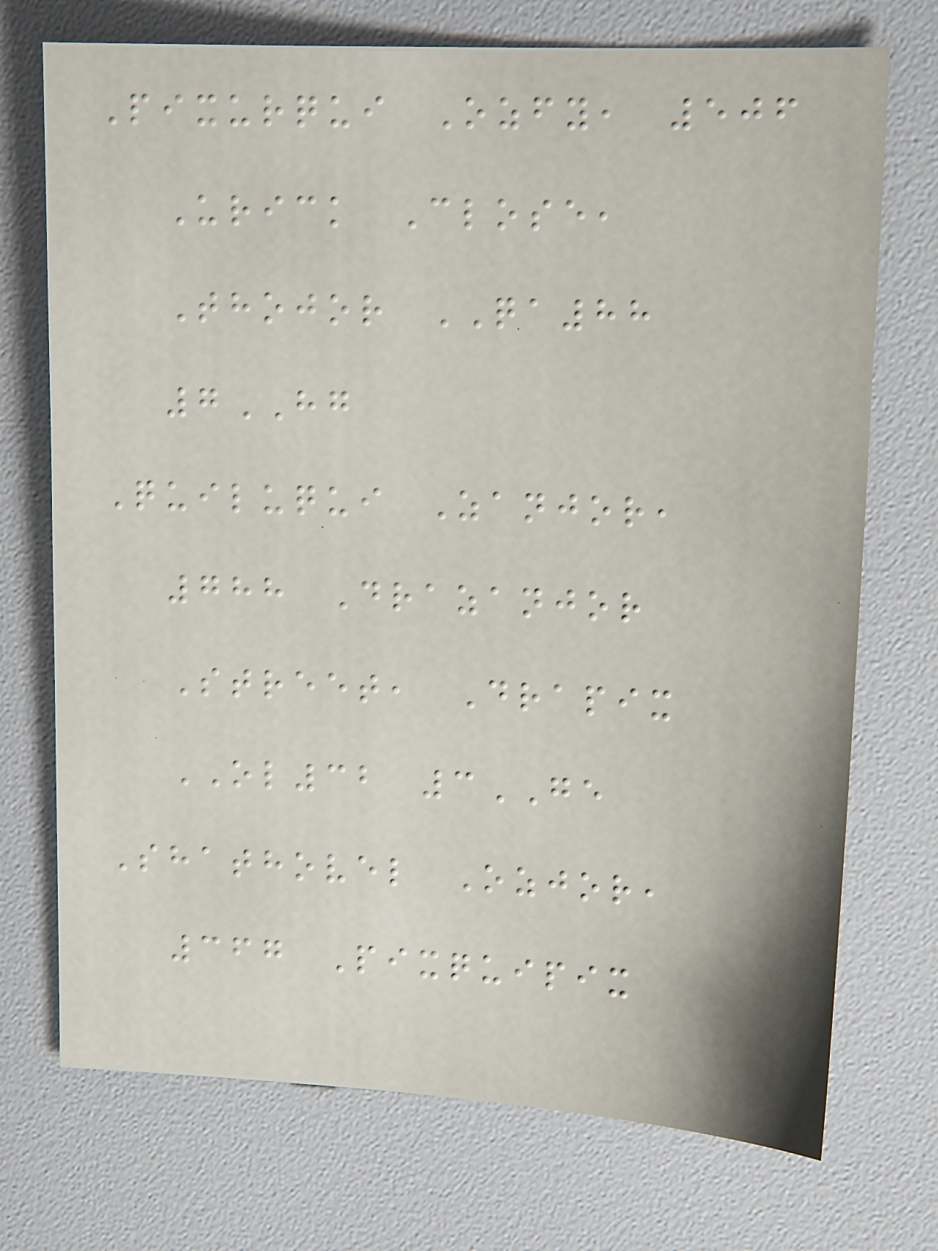Pixurqui Ozfy, 506
Urick Close,
Thojor QA88
7HG
Quiluqui Zanjor,
788 Drazanjor
Street, Drapix
OL32 3GE
Shathovel Ozjor,
367 Pixquipix
